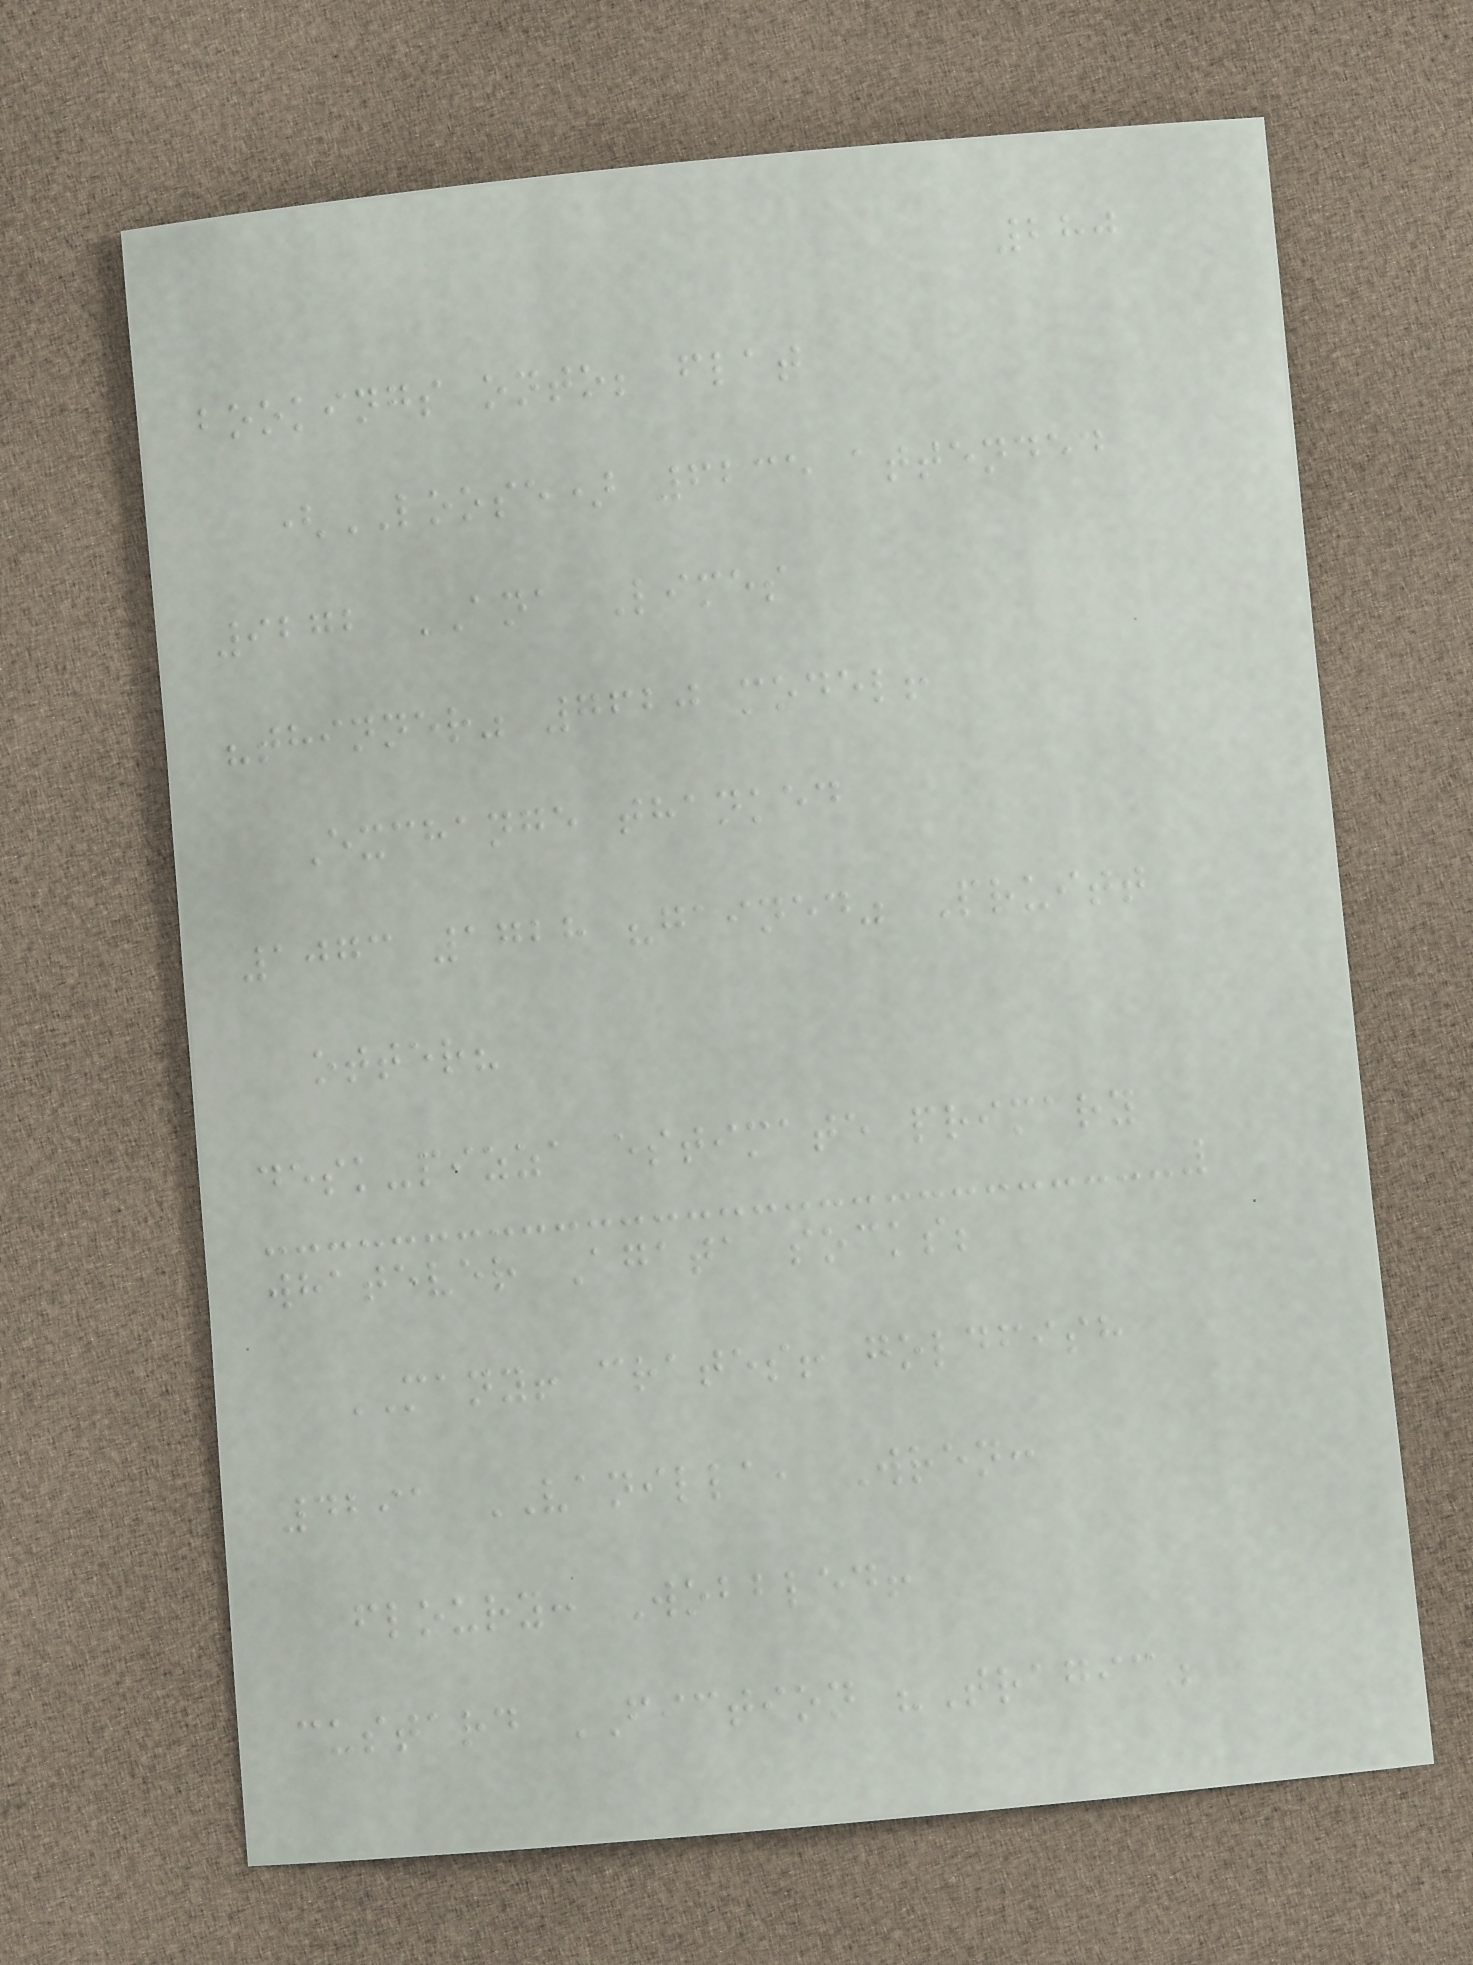280
bookings onto; flat
(LOOSE) 6235 attended
9272 ANA Limes
"thinner" 7620 model!
Exchange thanked
1073 1728 "gained" Pruitt
otter?
desk-pizza estimate primary
whatever Agata socks;
MANY! crates! goldfish
4291 VANILLA, Wren:
floury: Wobbled!
custard FICTION "Tragic"
